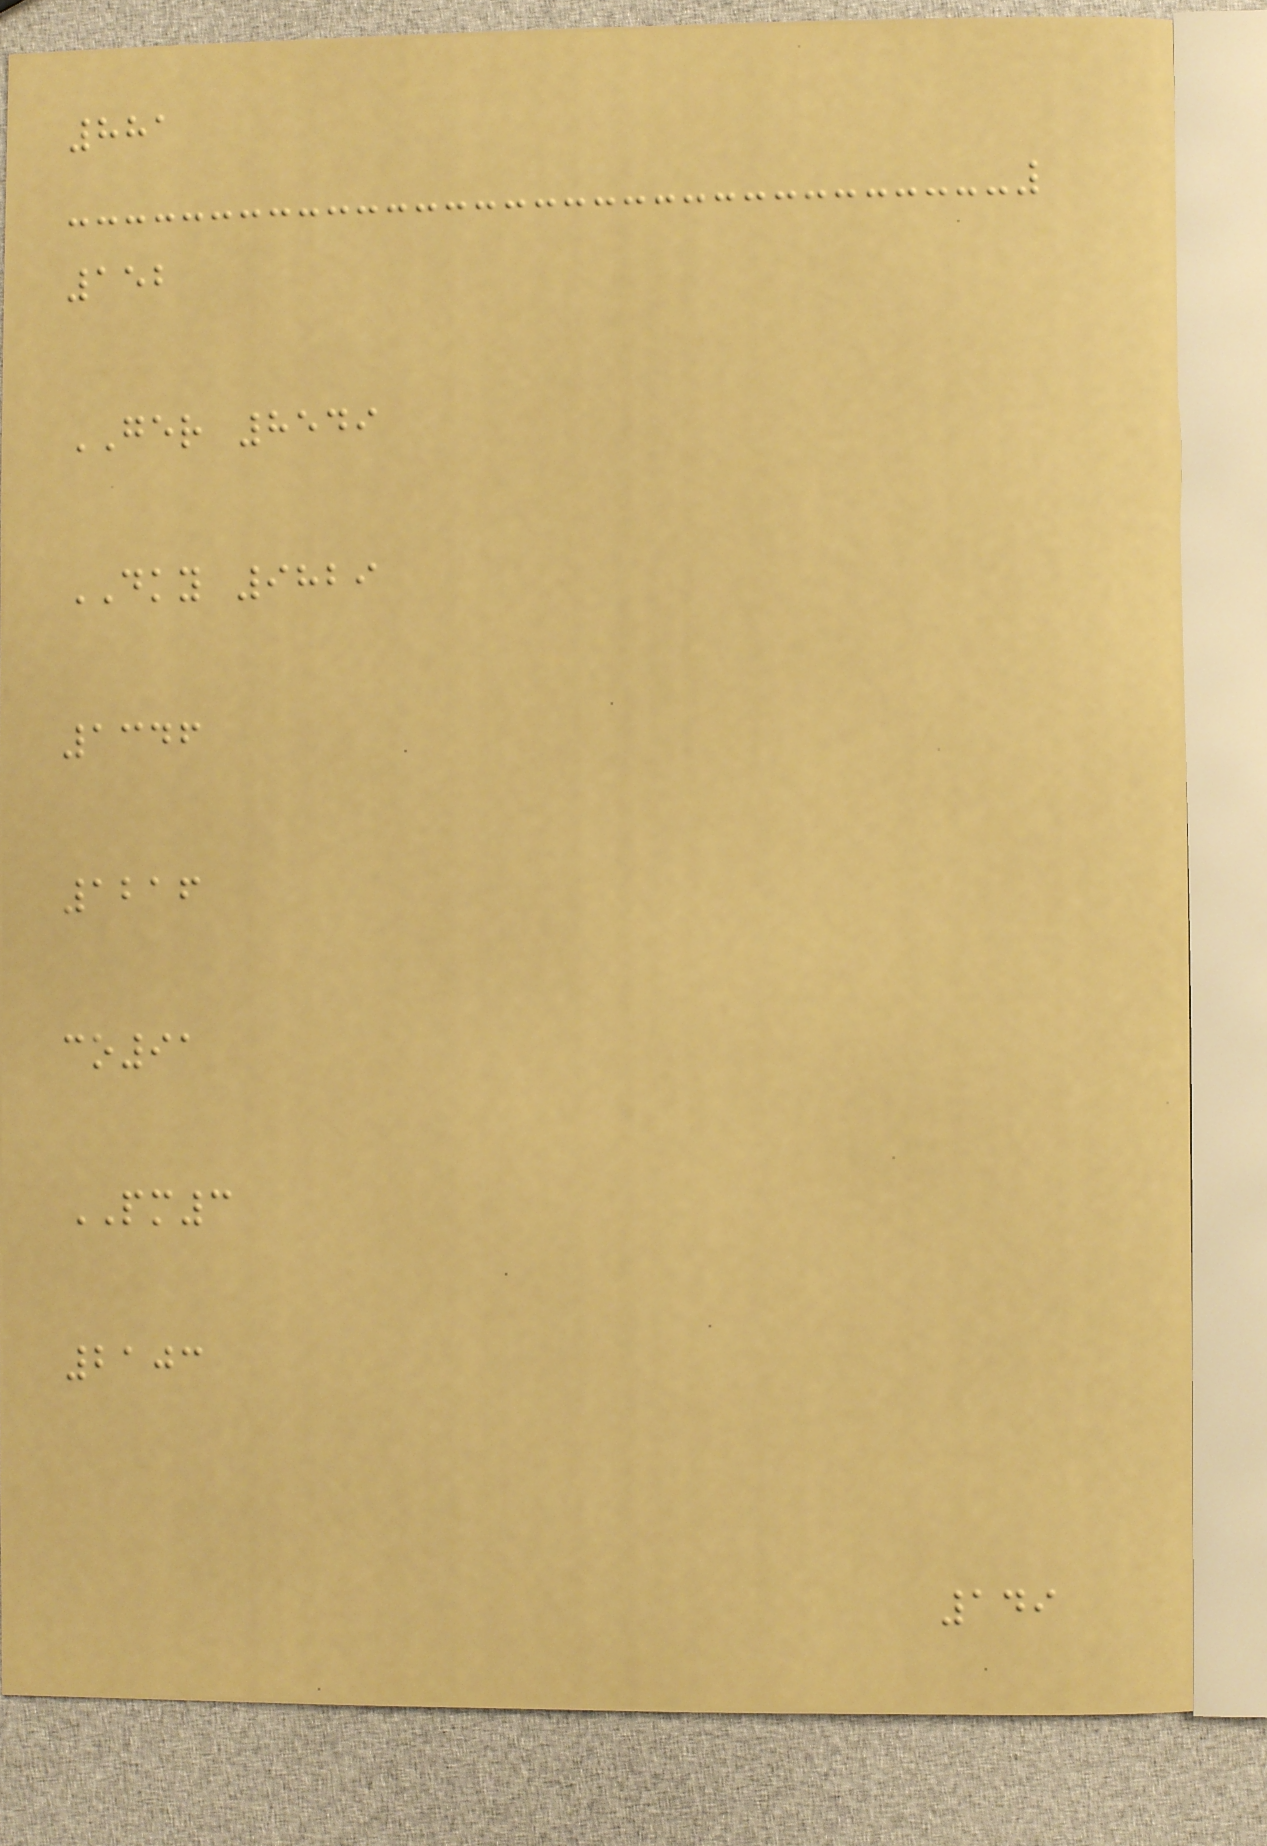881
152
GER 8549
DKY 9829
1346
1216
co91
PM3
2103
149
